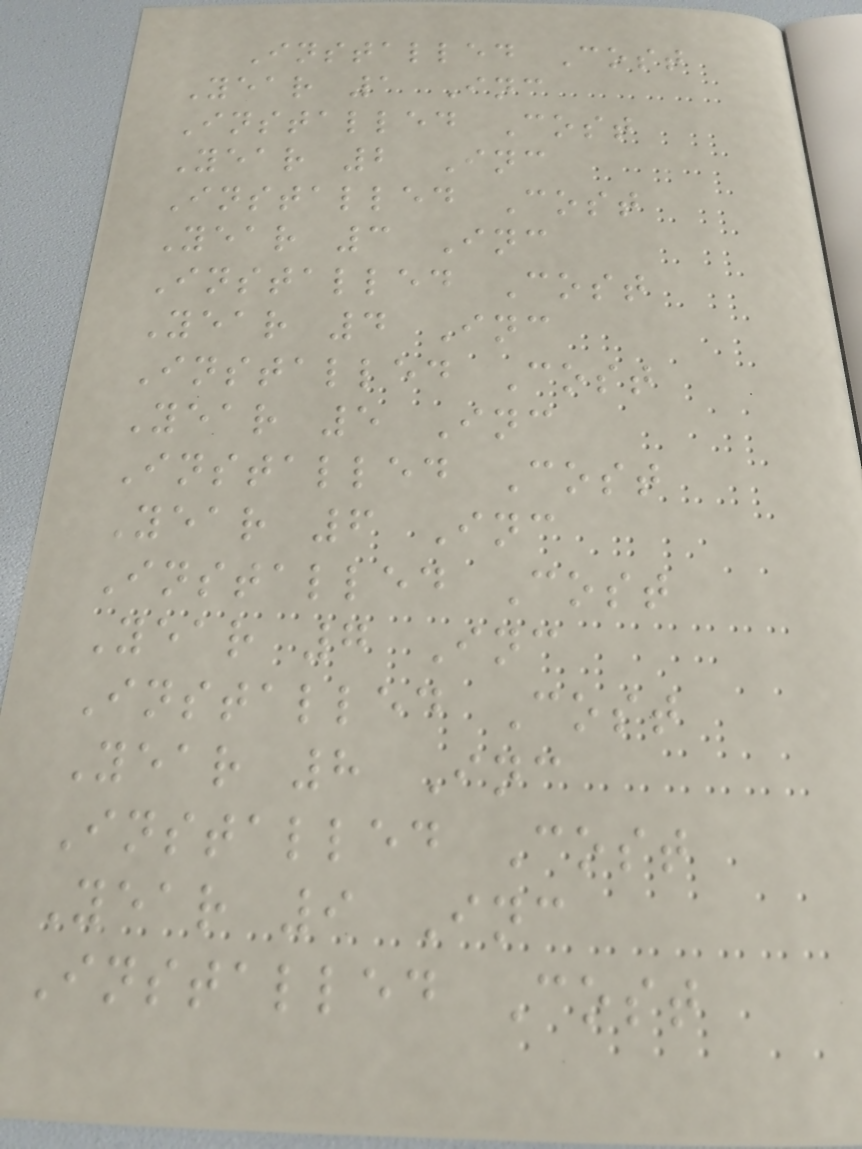Installed Cost
Year 1 Inc
Installed Cost
Year 2 Inc
Installed Cost
Year 3 Inc
Installed Cost
Year 4 Inc
Installed Cost
Year 5 Inc
Installed Cost
Year 6 Inc
Installed Cost
Year 7 Inc
Installed Cost
Year 8 Inc
Installed Cost
Year 9 Inc
Installed Cost
